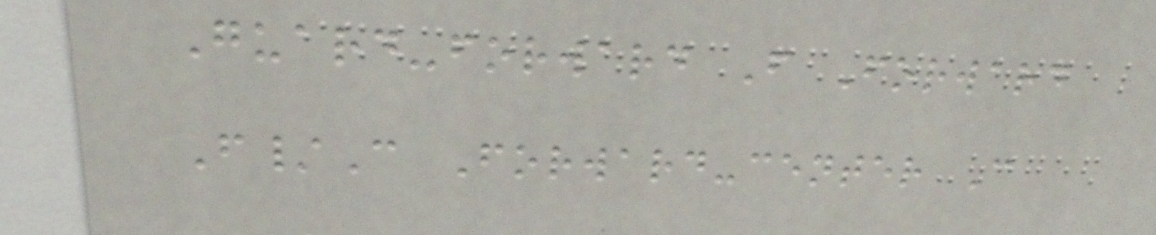Guard-forward F Forward
F/C Forward-center C
